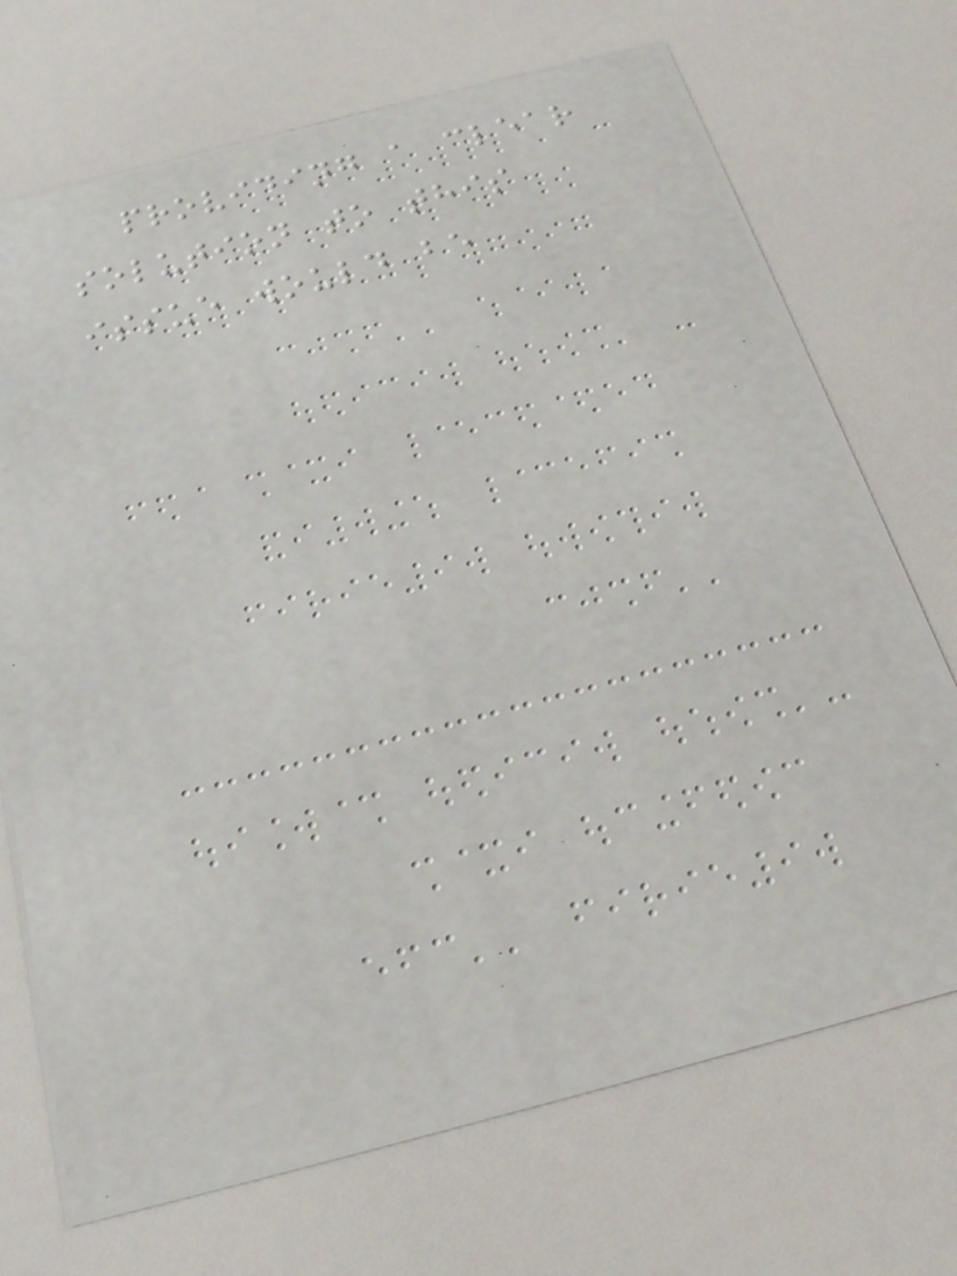providing a clear
solution to this
issue would be
